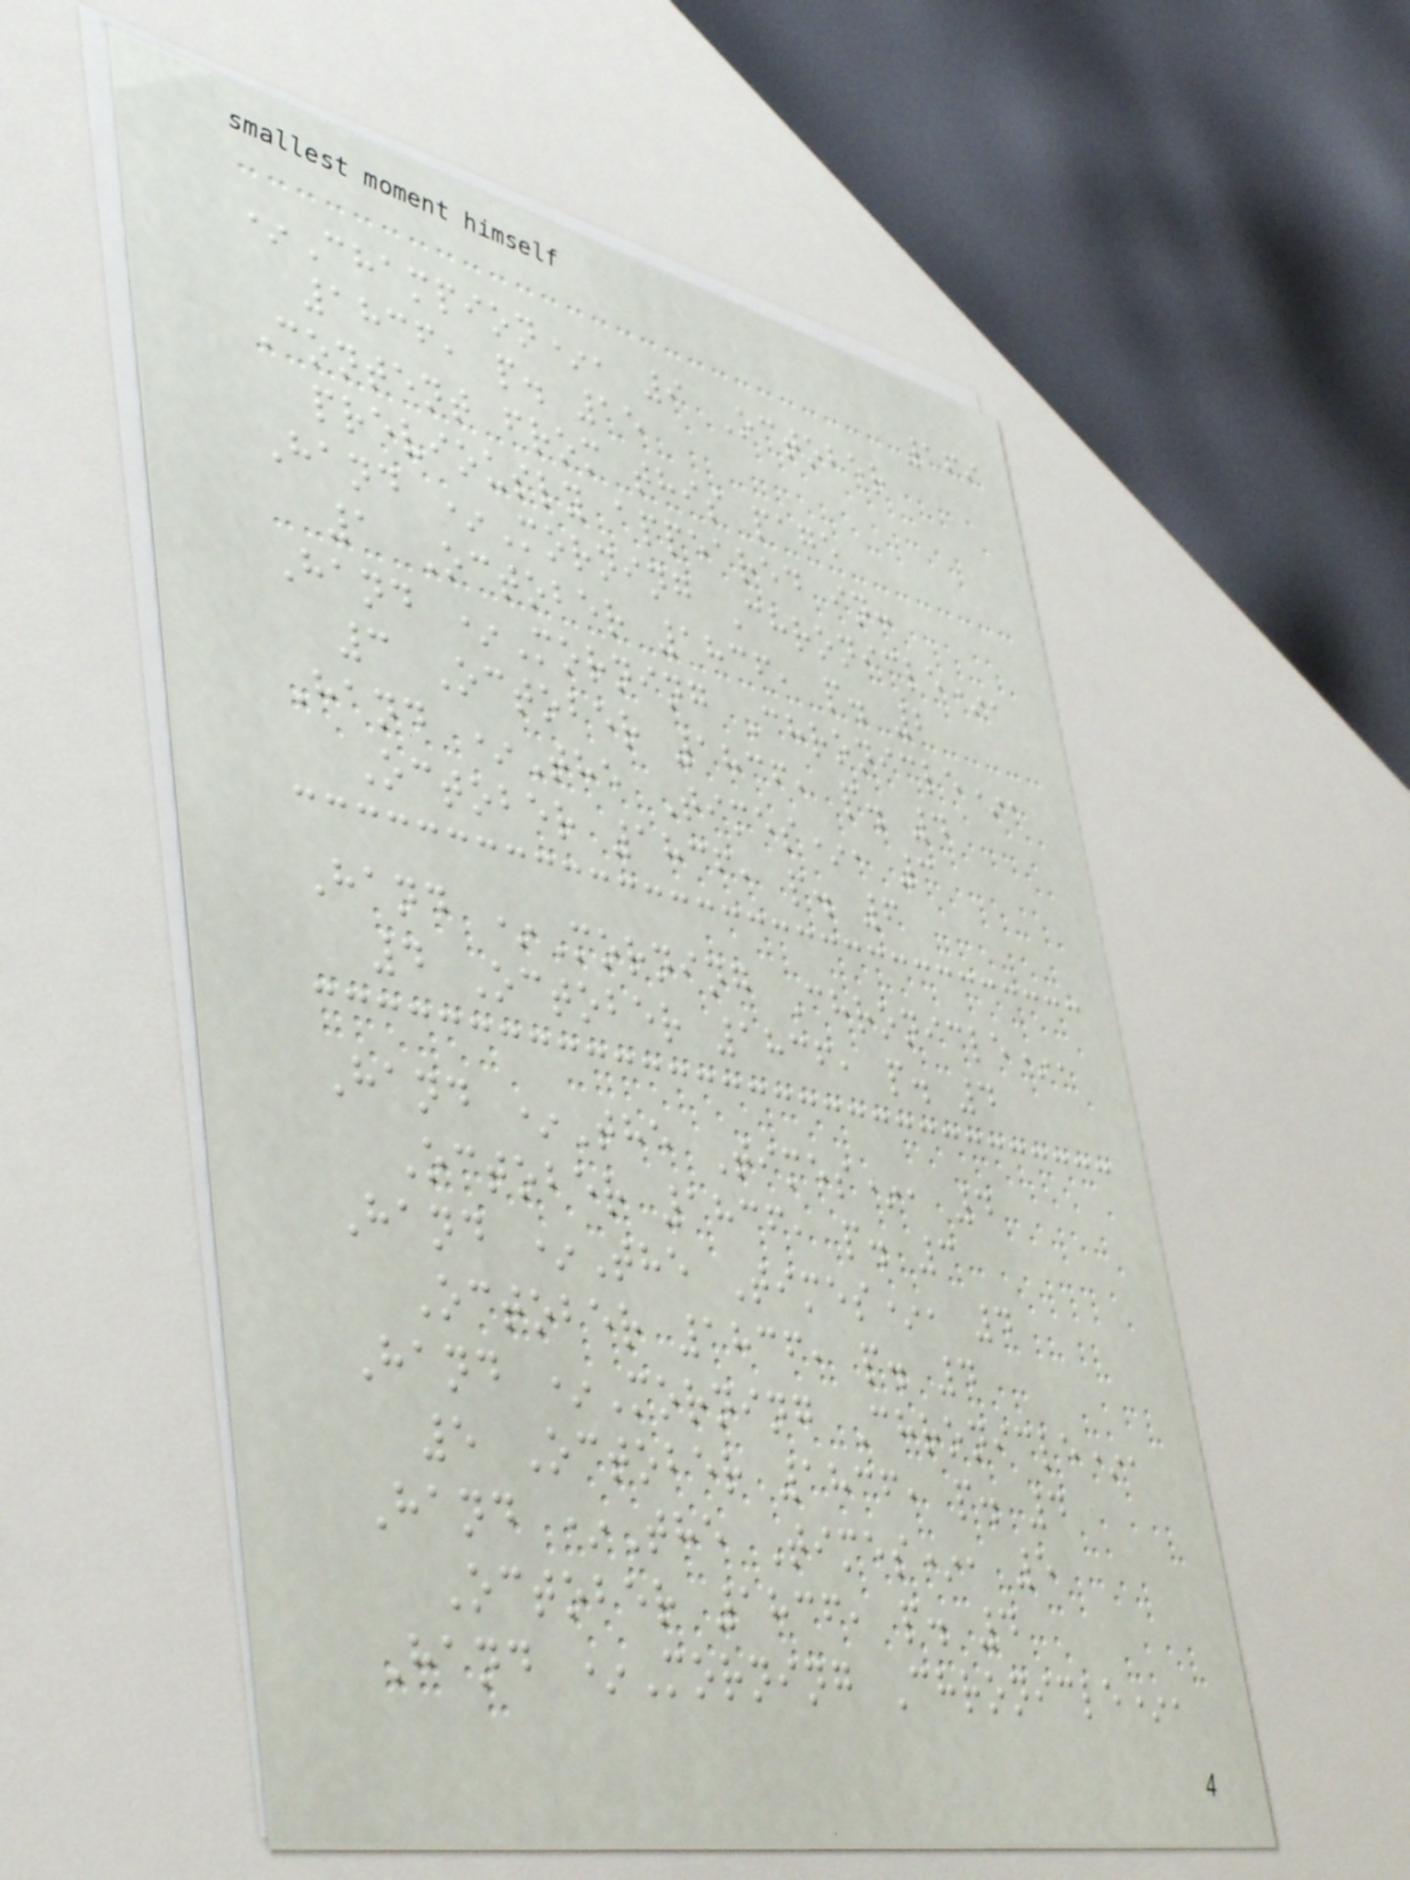169
*Champion*, 9 October
1836, p. 15
Content from this page
previously appeared in:
Hand *Morning Chronicle*,
1 October 1836, p. 2
Hand *Morning Chronicle*,
3 October 1836, p. 4
Hand *The Times*, 3
October 1836, p. 6
Hand *Morning Chronicle*,
4 October 1836, p. 4
Hand *The Times*, 4
October 1836, p. 3
Hand *The Times*, 4
October 1836, p. 4
Hand *Morning Chronicle*,
5 October 1836, p. 4
Hand *The Times*, 5
October 1836, p. 4
Hand *Morning Chronicle*,
